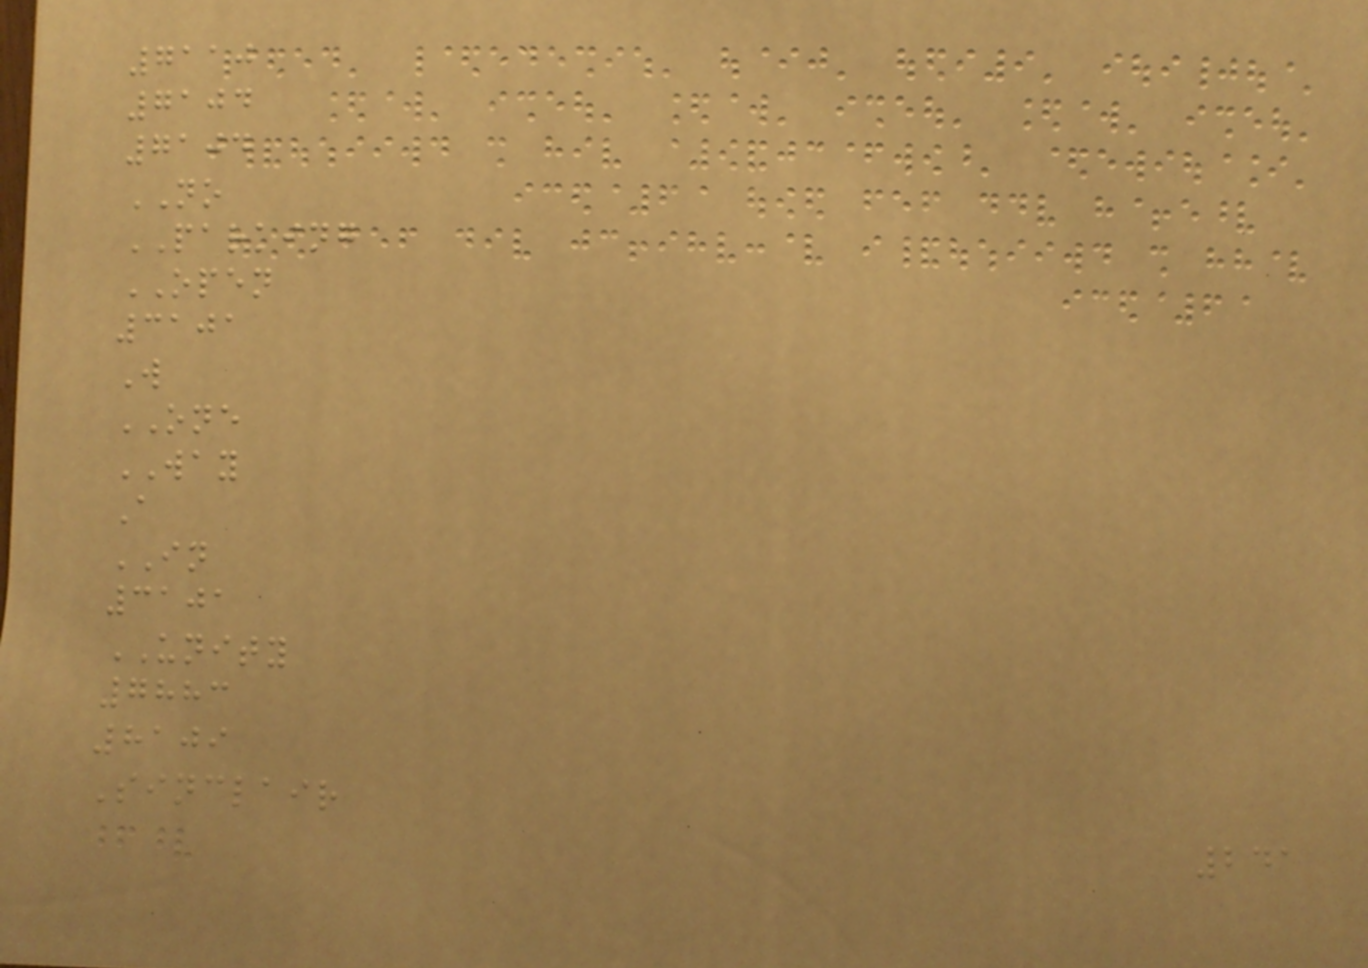7110
7104
7104
NO
PARKING
OPEN
3101
W
ONE
WAY
A
IN
3101
UNITY
7883
8109
Sinclair
241
